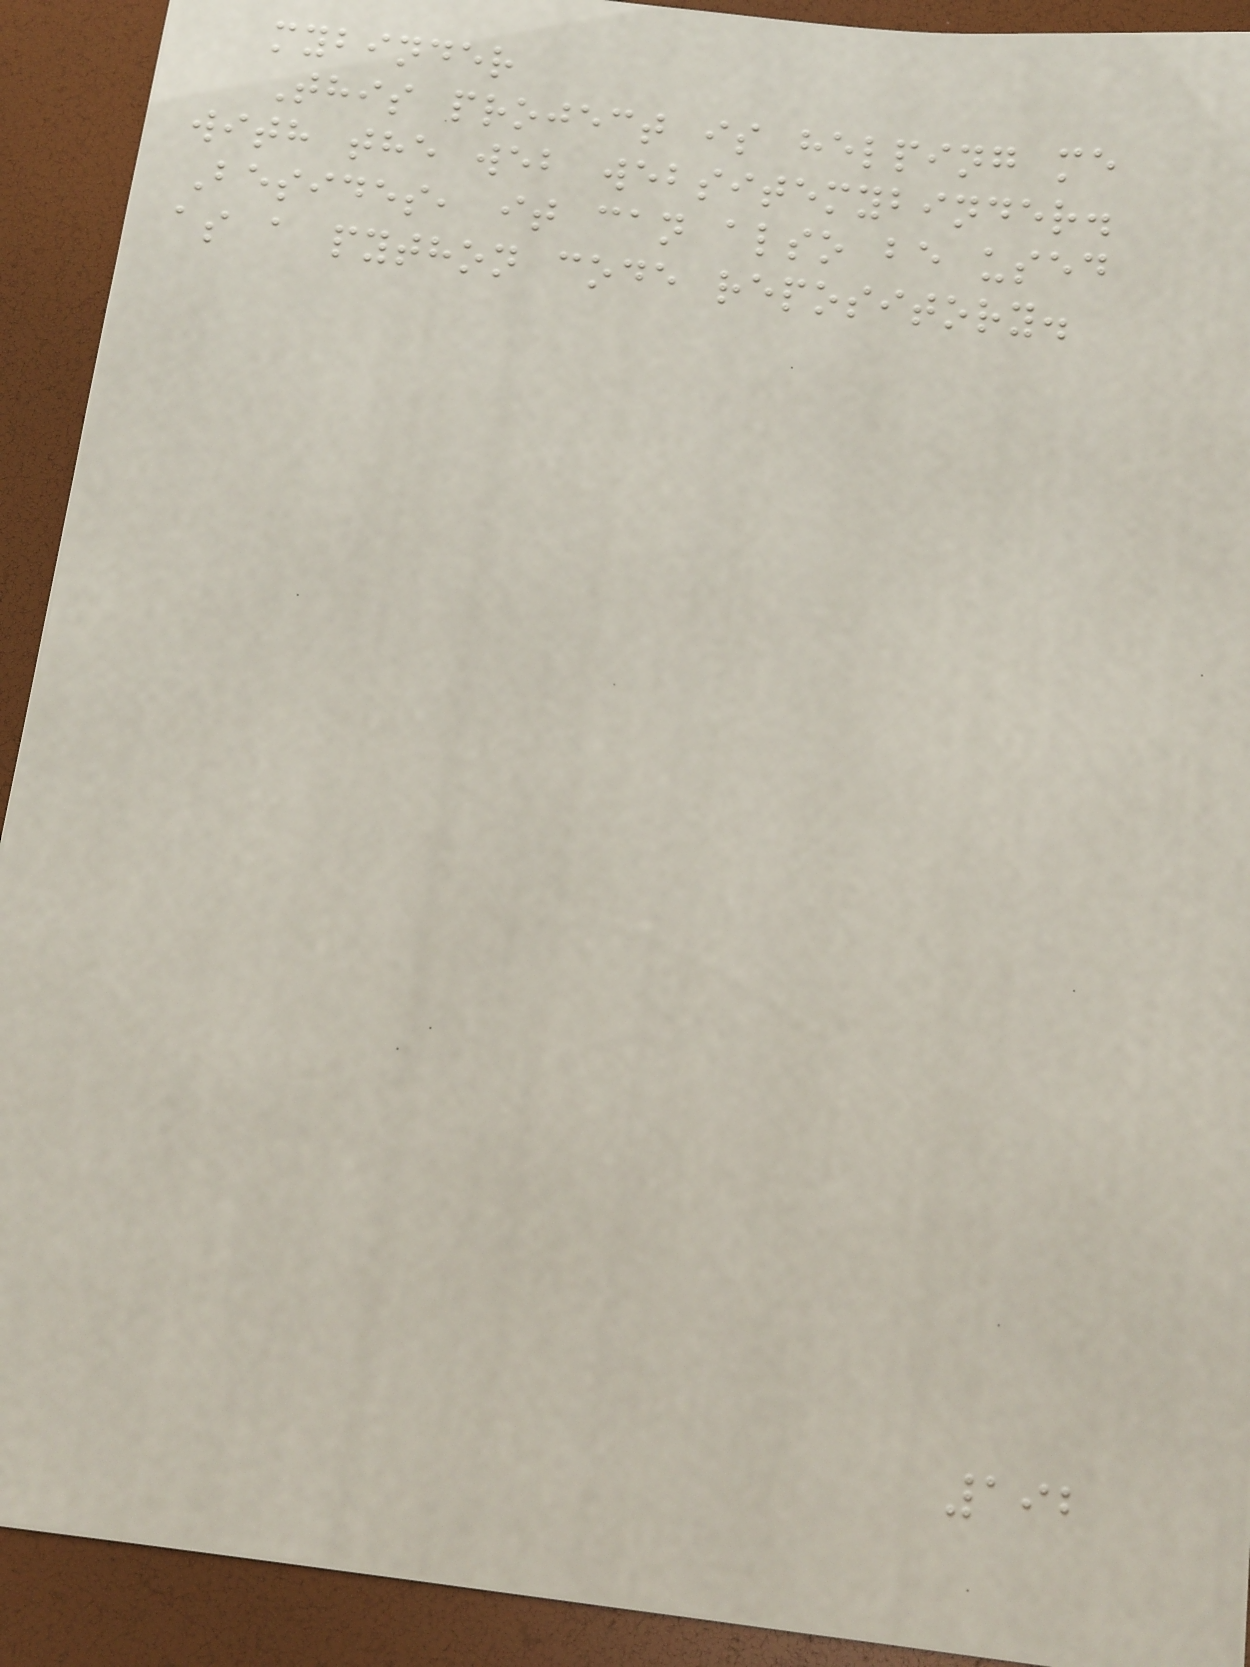mybinder
This project is helping me
with the web websitemybinder.
Besides, it can also be used
as a python code repository.
192
